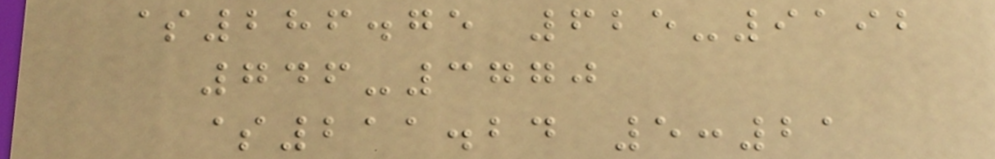$286.75 625-9192
746-3770
$211.24 5:21
